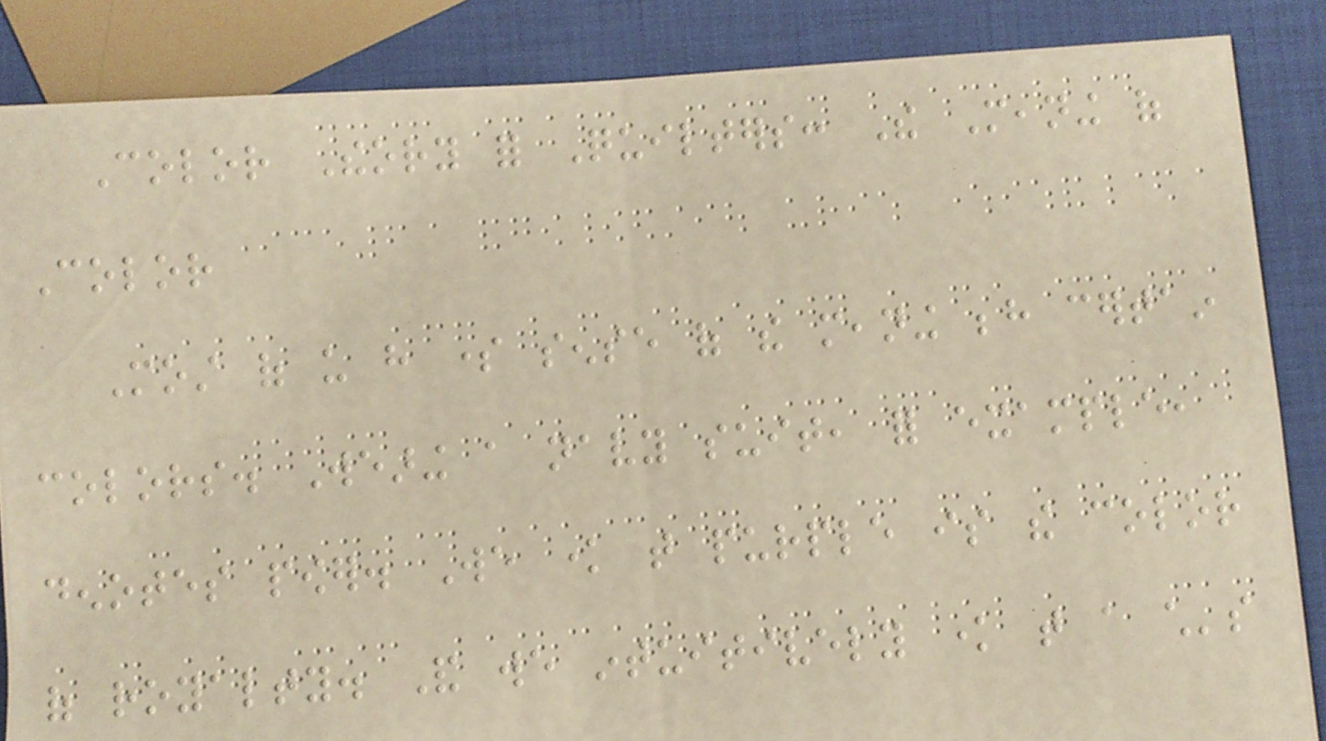Color Theory for Quilters: The Meaning of
Color
Most of us have some sense of the meaning behind certain
colors. Wearing a navy suit, for example,
denotes power. We know that purple is the color
of royalty. And we intuitively know that a child's
